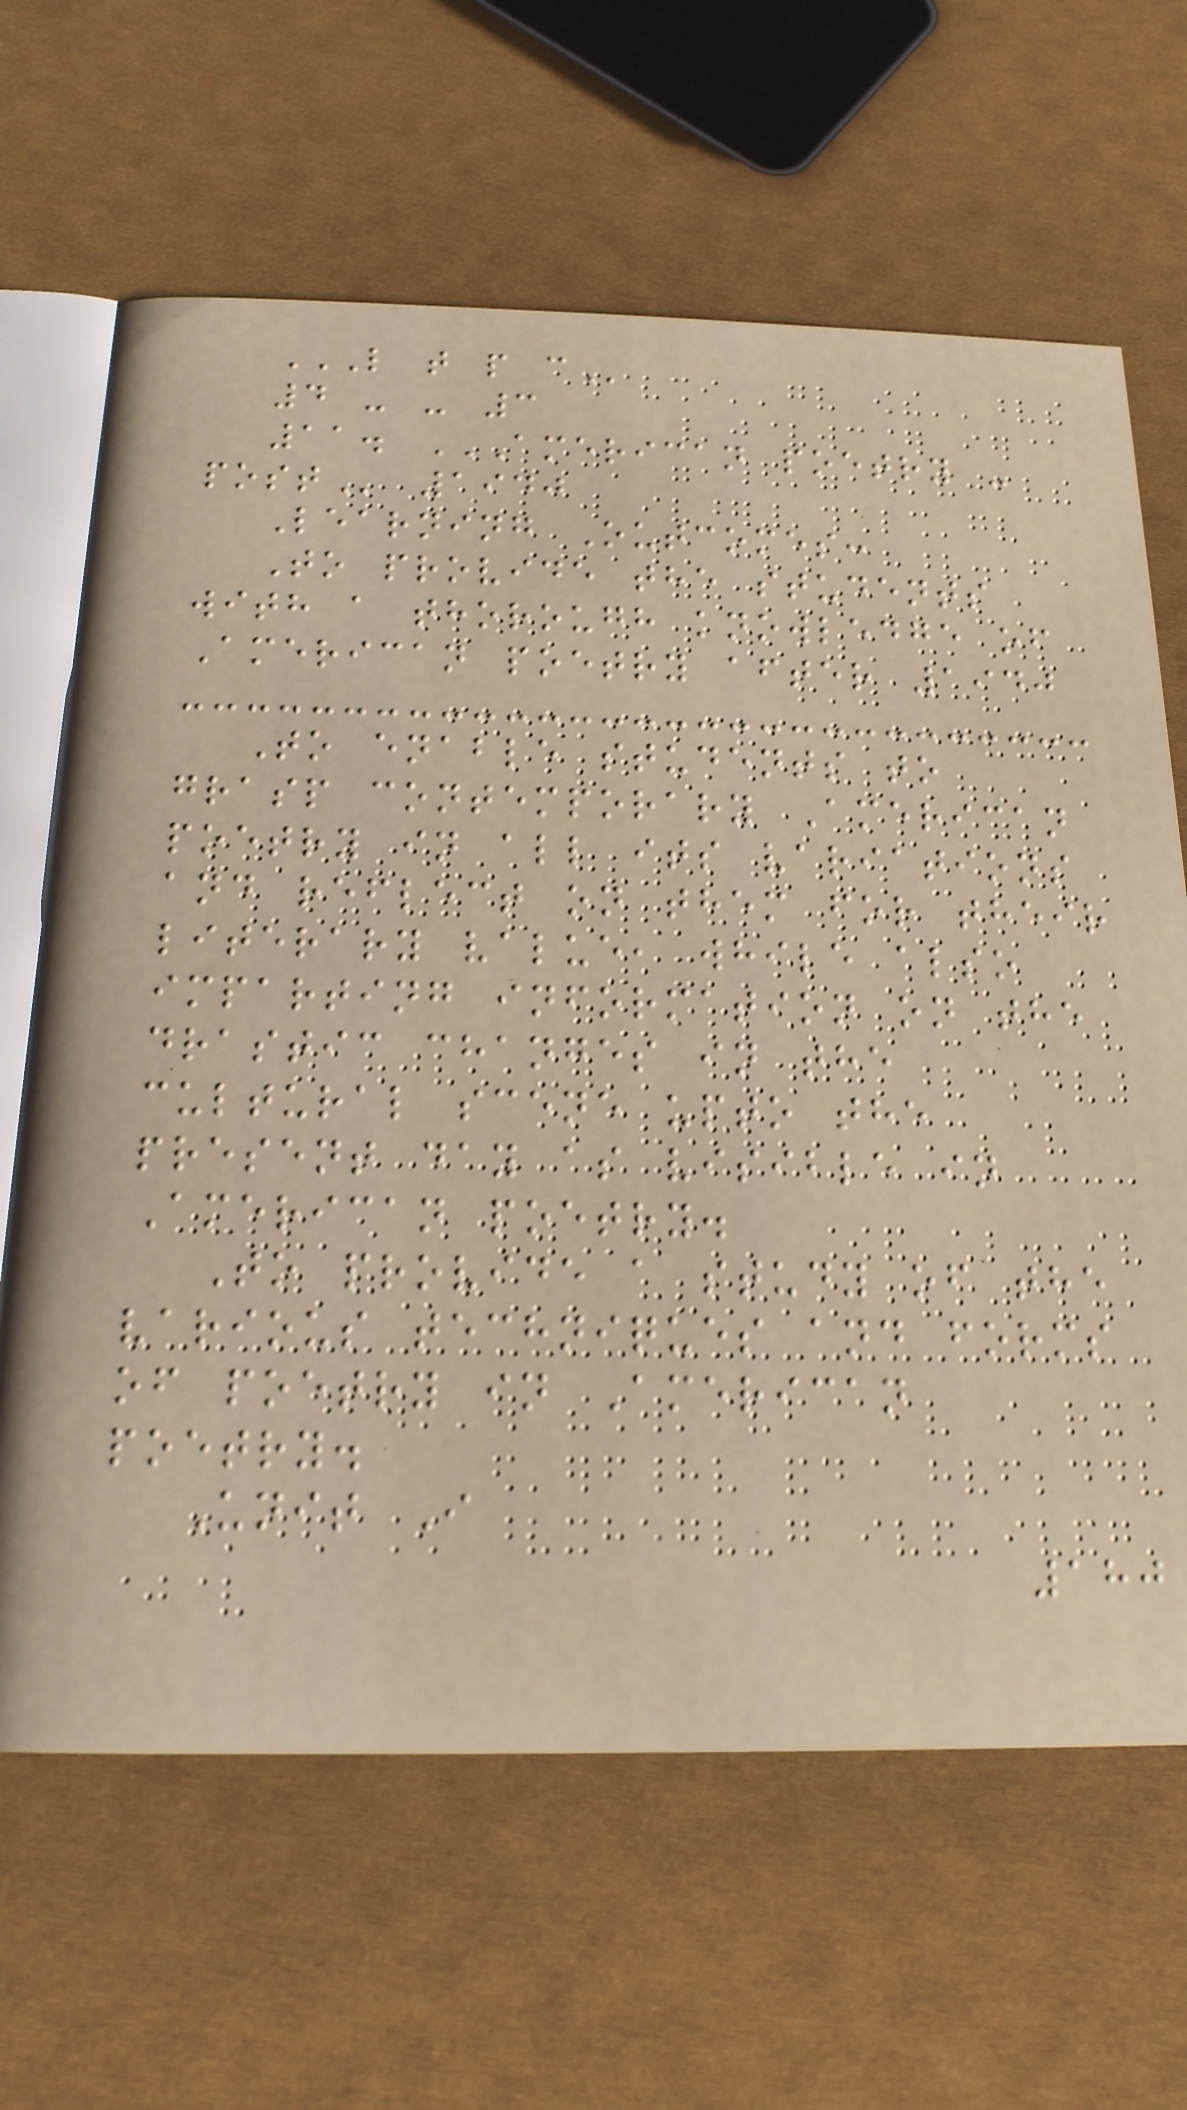L T P C
4 - - 3
11. AMERICAN POETRY -
POST 1940
Learning Outcomes:
To provide the students
with a thorough knowledge of
American poetry after 1940
To enable students to
grasp contemporary American
poetry in all its variations
and reflect on them for their
literary value, while also
imparting information on the
drastic changes in the
cultural scene upto the
present day as visible in
American poetry.
To provide a study of the
various techniques and forms
of poetry in American
poetry.
Unit I
180
